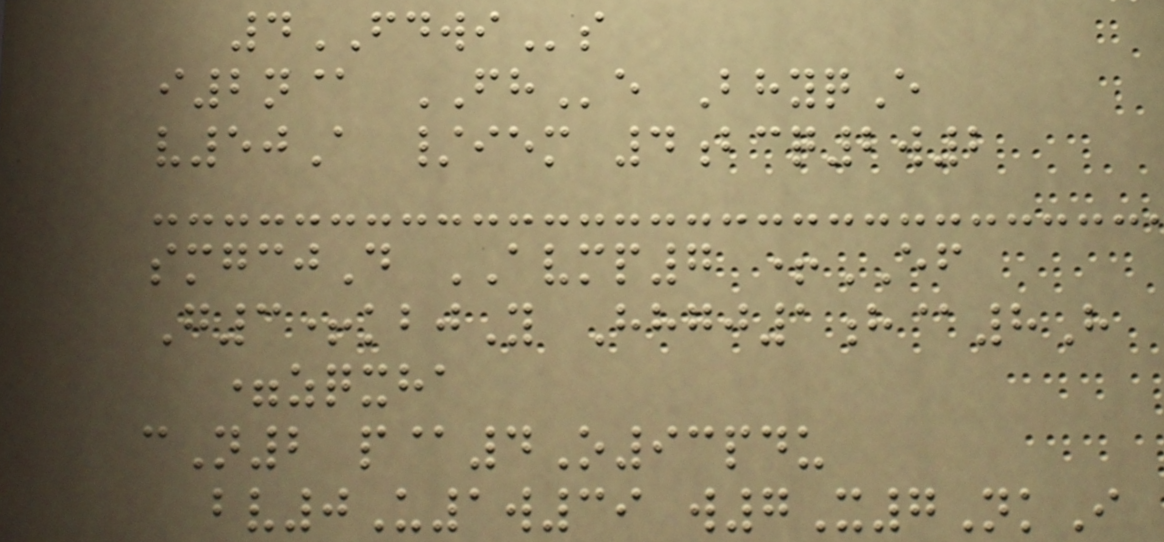4FDWIs
i2n@ FHe BhyqE
v50A /iem 4bcq2w2
smgcjD AVMP7 +EF
G3+kbjY Hhgj1h@8H
=zqxha
cN2 p@4O93pdu
bv0U1w39 w7X7NkI
